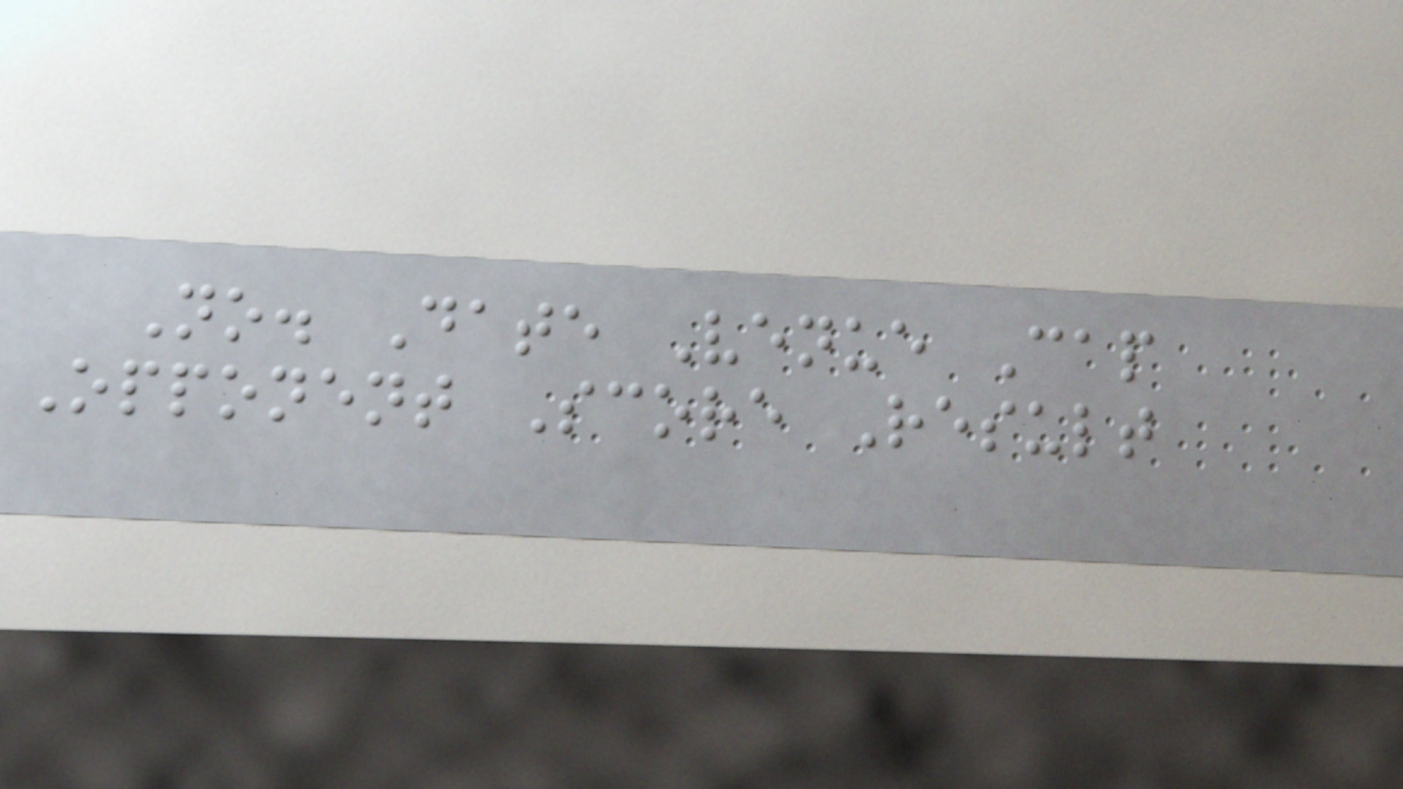No. Date Venue Cap
Opponent Score Result
